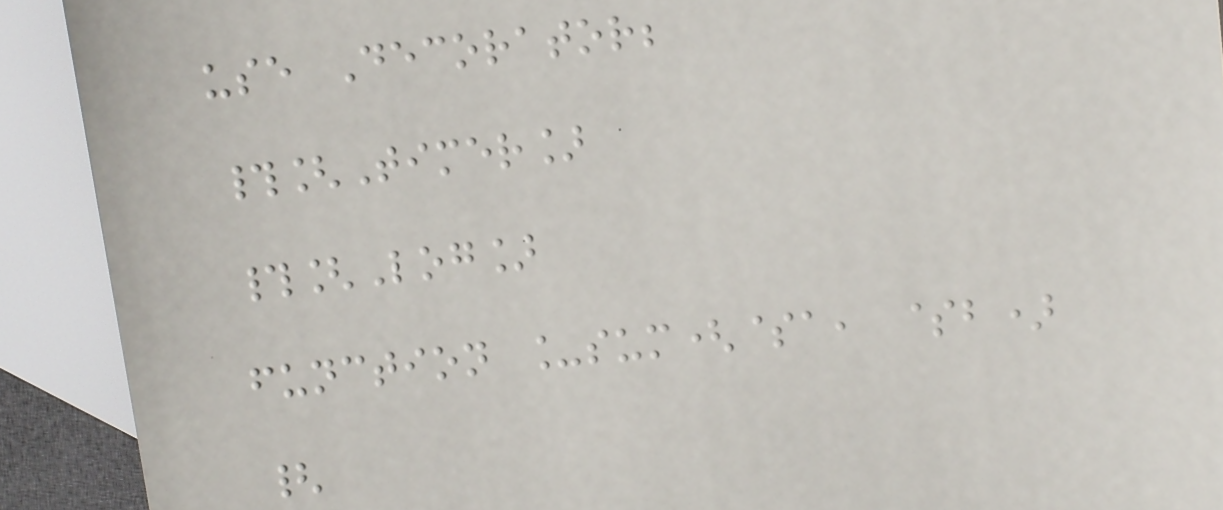use Decorator;
#[Timer]
#[Log]
function _sum($a, $b)
{
